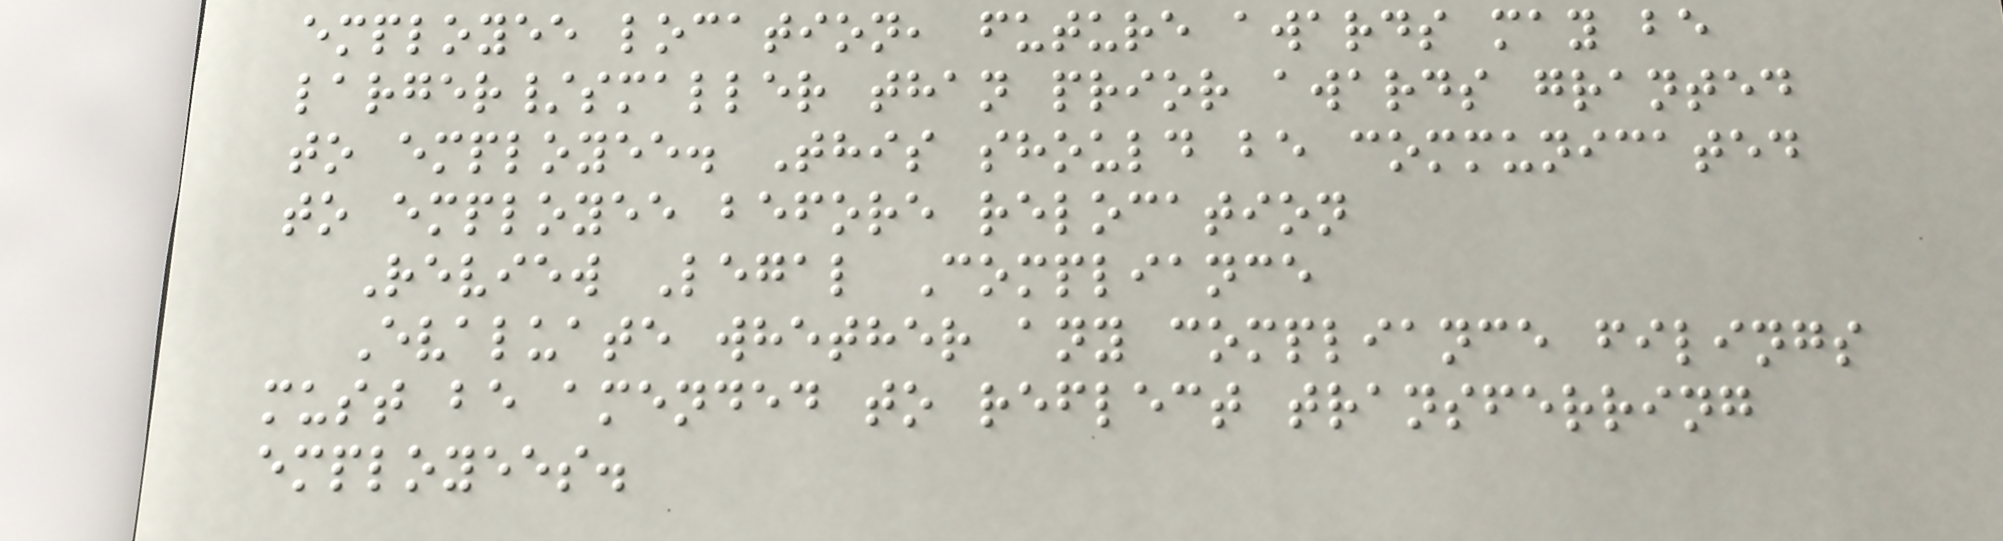employee location, future awards may be
larger/smaller than prior awards granted
to employee. This should be communicated
to employee before relocation
Review Legal Compliance
Evaluate whether any compliance filings
must be amended to reflect transferring
employees.
